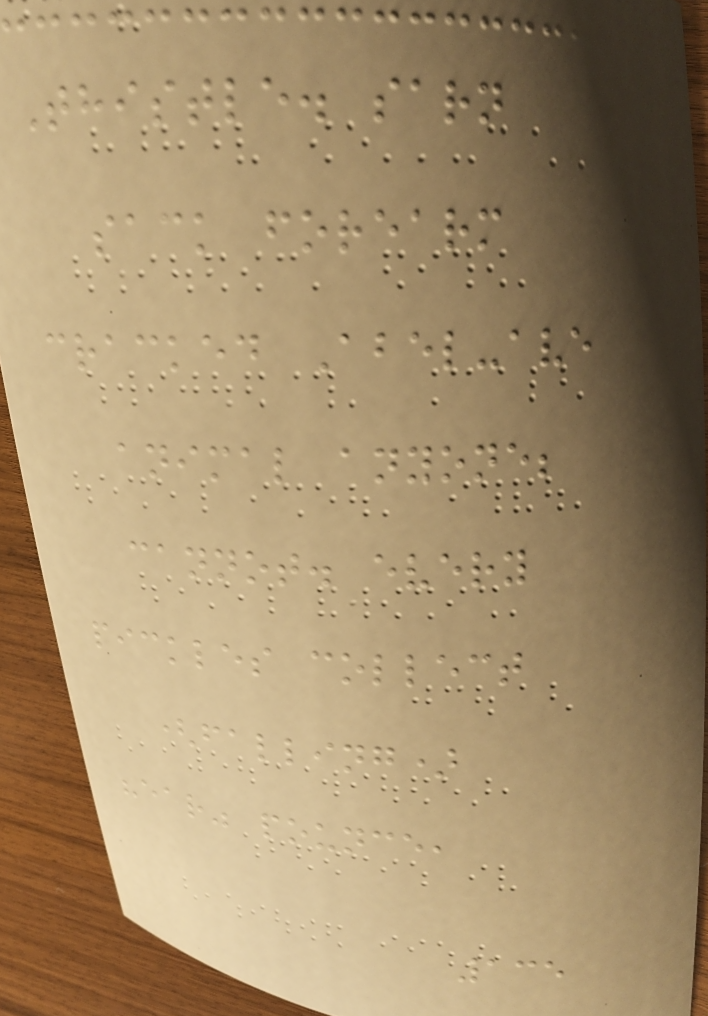Thistle. sarn
sack forearm
cracked Abel-ave
animal anyone;
cannot. every
pickles collect
(falling)
"ear" pounce,
135
